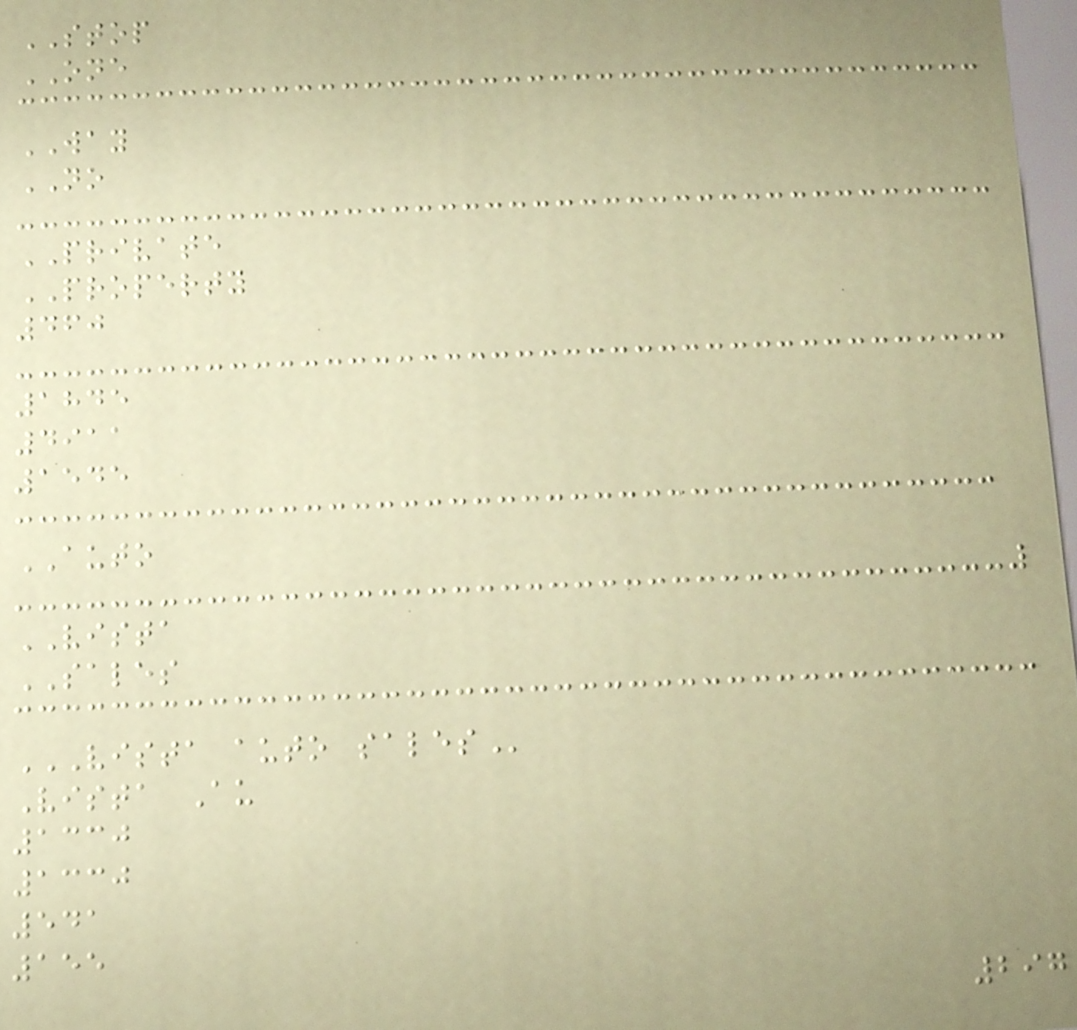STOP
ONE
WAY
NO
PRIVATE
PROPERTY
460
1845
4911
1545
AUTO
VISTA
SALES
VISTA AUTO SALES
Vista Au
1330
1330
541
155
297
